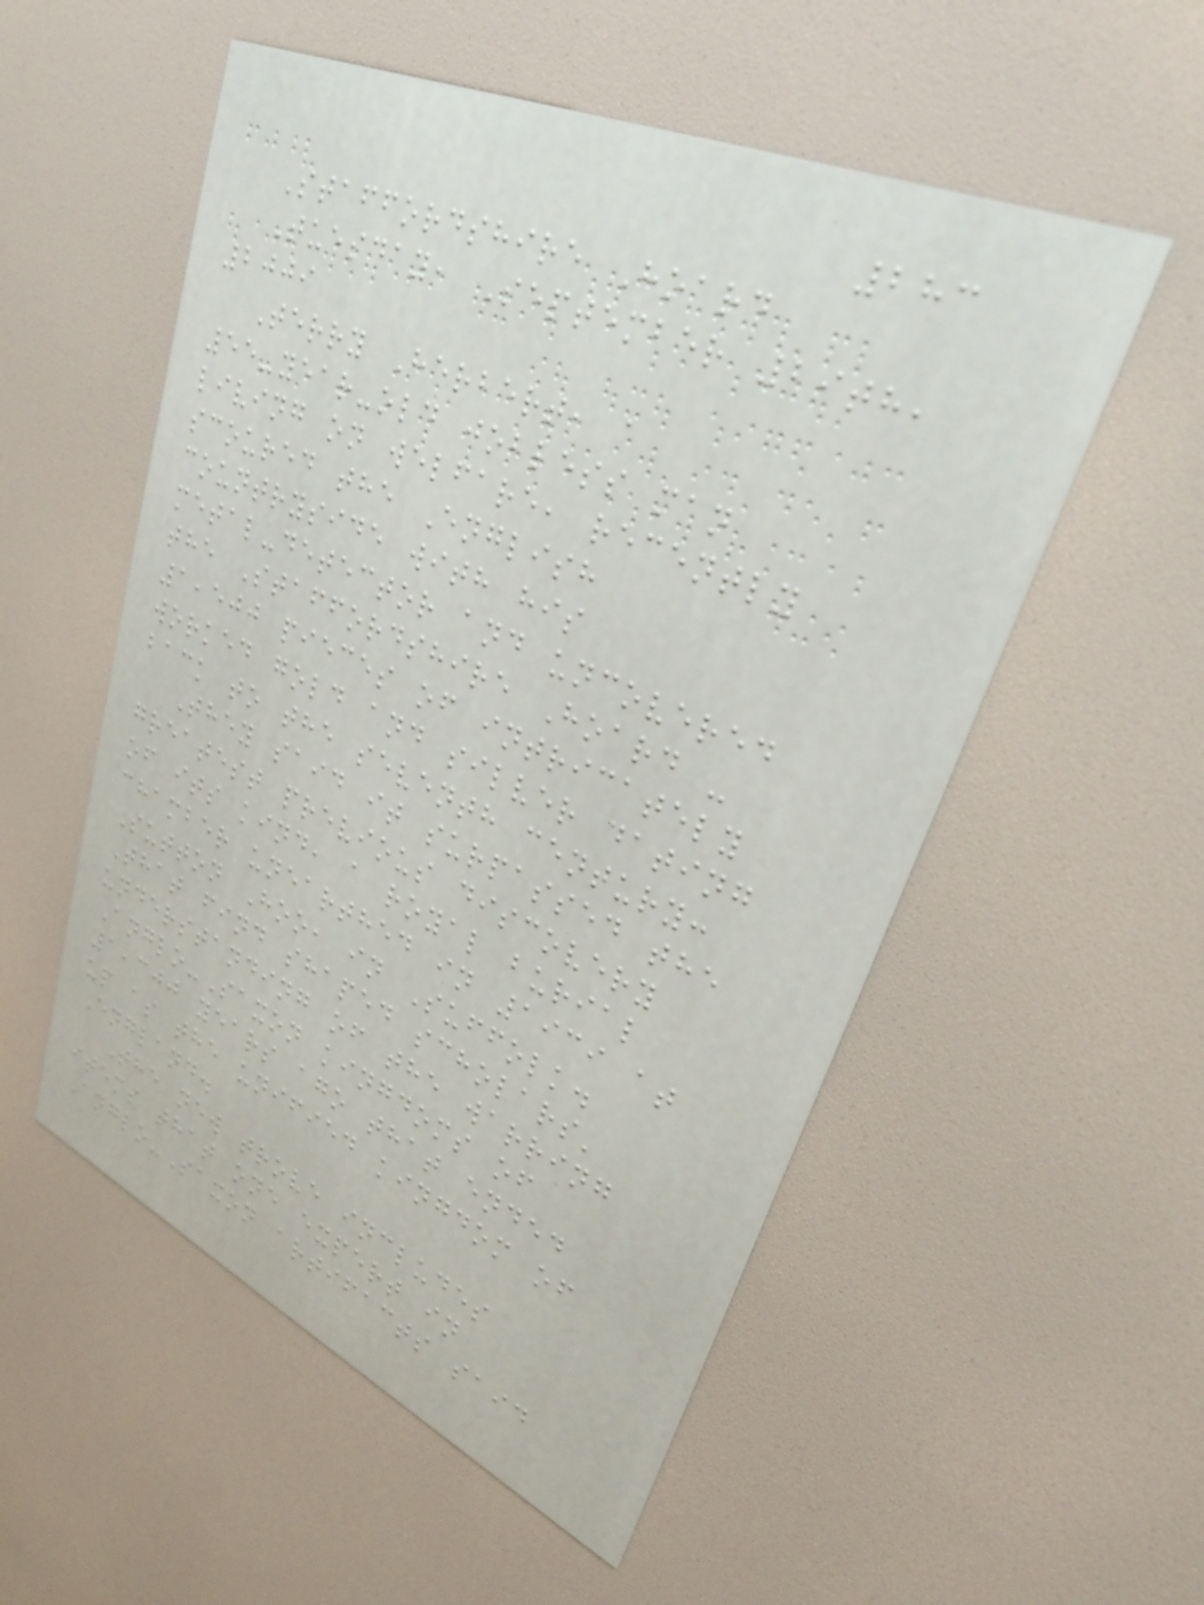283
Staffordshire Hoard
Tuesday, September 29th,
2009
Terry Herbert, a
55-year-old jobless man
living on welfare, recently
scoured the English
countryside with his
metal-detector and uncovered
the Staffordshire Hoard -
1,500 pieces of intricately
worked gold and silver dating
back to the seventh century:
They said it surpassed the
greatest previous discovery
of its kind, a royal burial
chamber unearthed in 1939 at
Sutton Hoo, in Suffolk.
That find shaped scholars'
understanding of the warring
Anglo-Saxon kingdoms of
1,300 years ago that ended
up as the unified kingdom of
England.
The new trove includes
items that one expert in
Anglo-Saxon artifacts said
